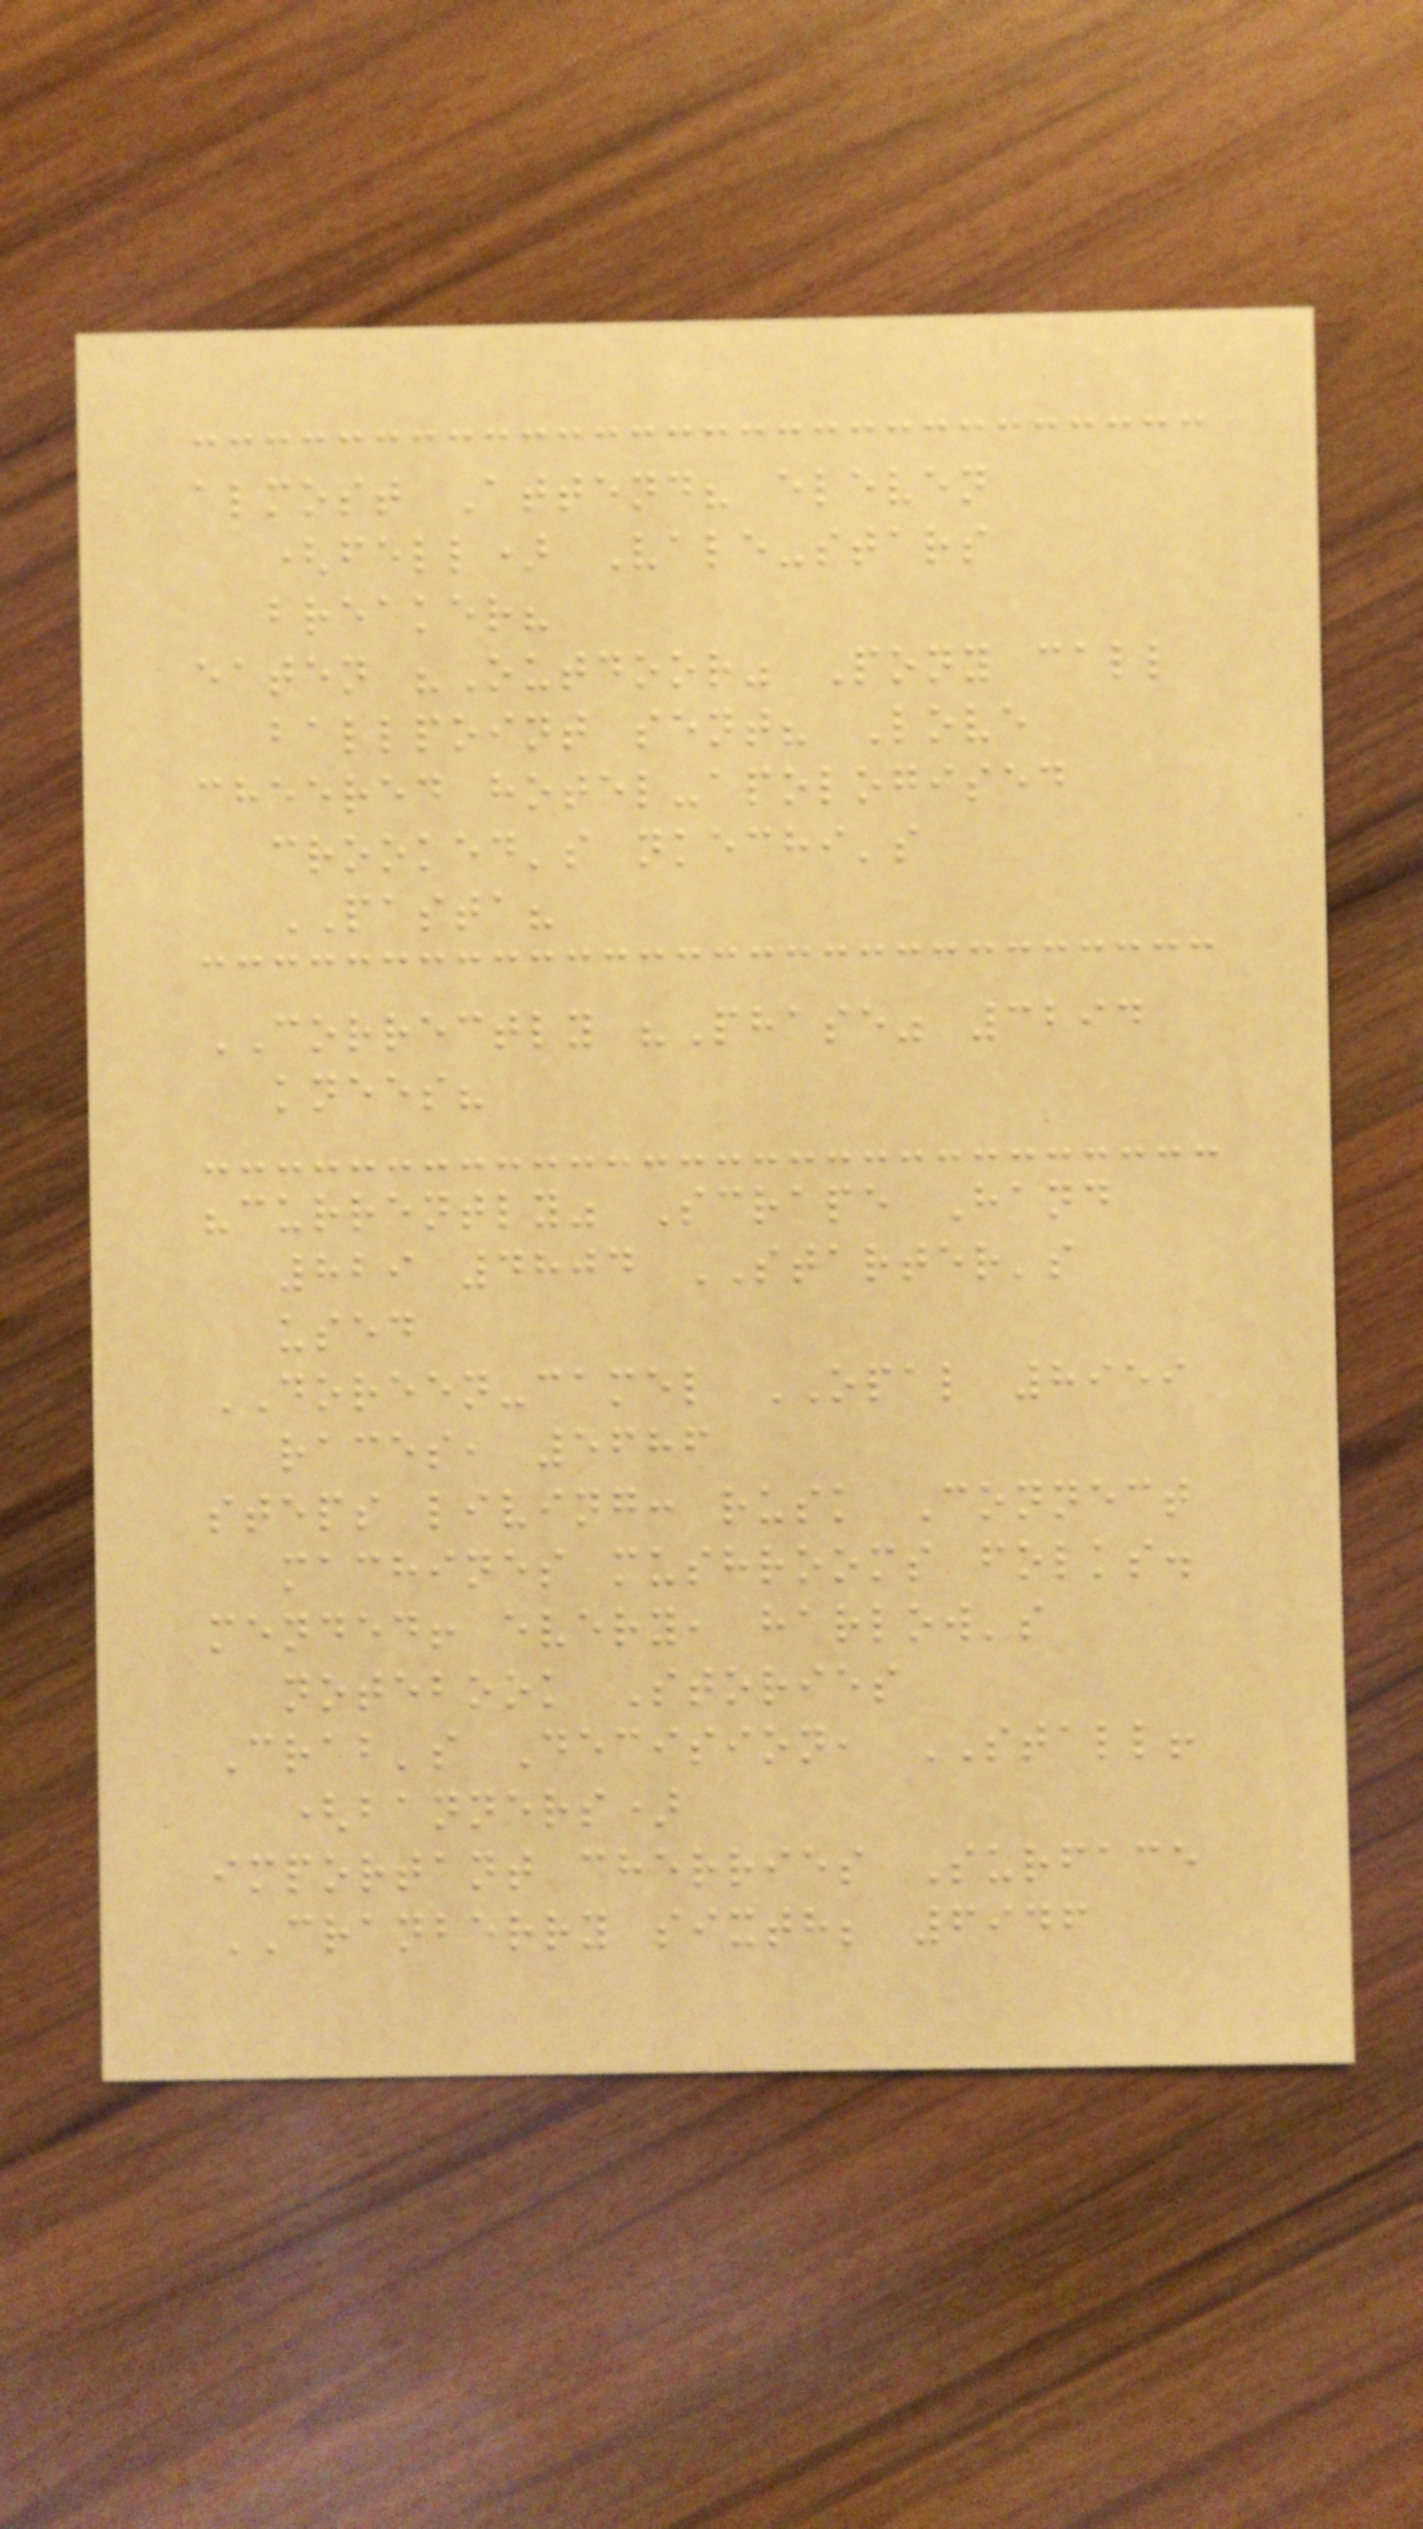almost Attend? eleven
(fell) Vale-stars
breaker?
eaten "Outdoor" Pony call
ballpoint sent? Love
cheered hotel-apologised
crooked's nkechi's
PASTA?
CORRECTLY "Phase" 3294
knees?
"currently" Scrape Hand
829 4804 STARTER's
used
DOREEN-camel OPAL 8959
races, 5686
steps living: rusk Connect
machines mushrooms folks.
mended! every, harlow's
notebook Stories
Crab's Decision, STALL!
(banners)
important cherries Surface
CRANBERRY sixth; 6946
